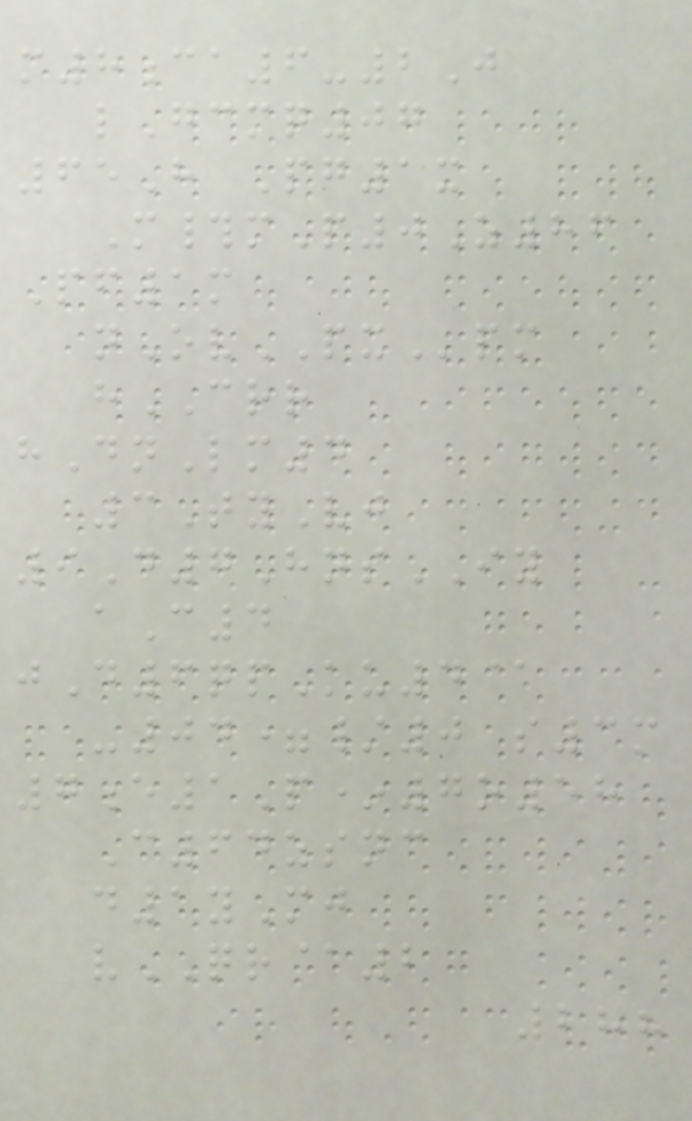m8ca6-2J
lGcmq07
65H Pg1x
M#mP0Z86
Pf1m
nOvPXpm
hCRR
hDnLm4
3TyVj
9D7HnsIY
aC4
jD6qpKu4@
-04=/0 s3m
7e1P*7o58
C64zsnc
d1yMj
vQR@2
288
